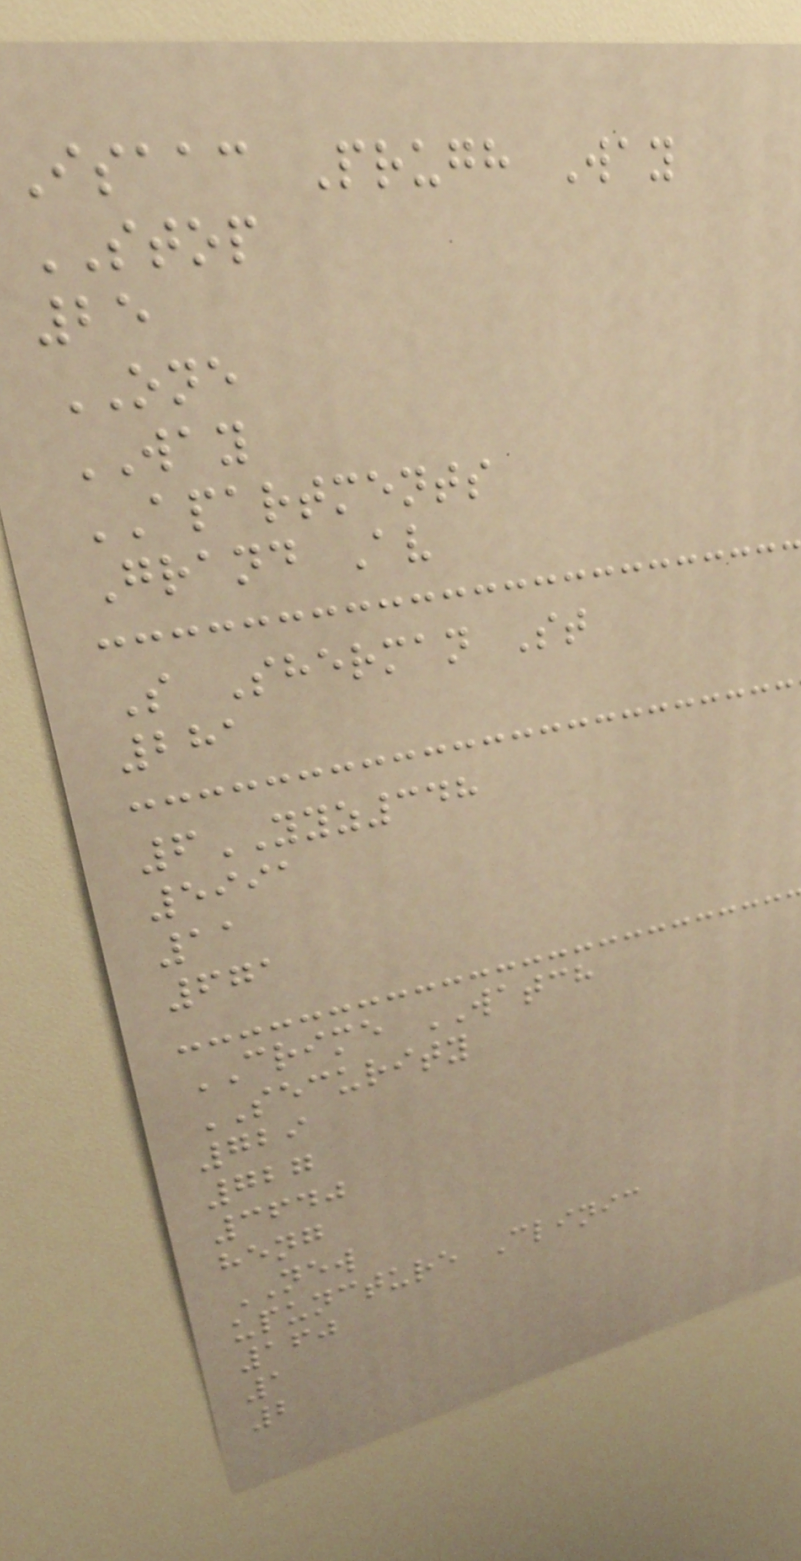Isaac Prugh Way
STOP
25
ONE
WAY
APARTMENTS
Grand Av
S Sherman St
281
6YYZ348
5991
11
671
CRIME WATCH
SECURITY
729
727
3640
heng
NEW
upuncture Clinic
160
1
2
